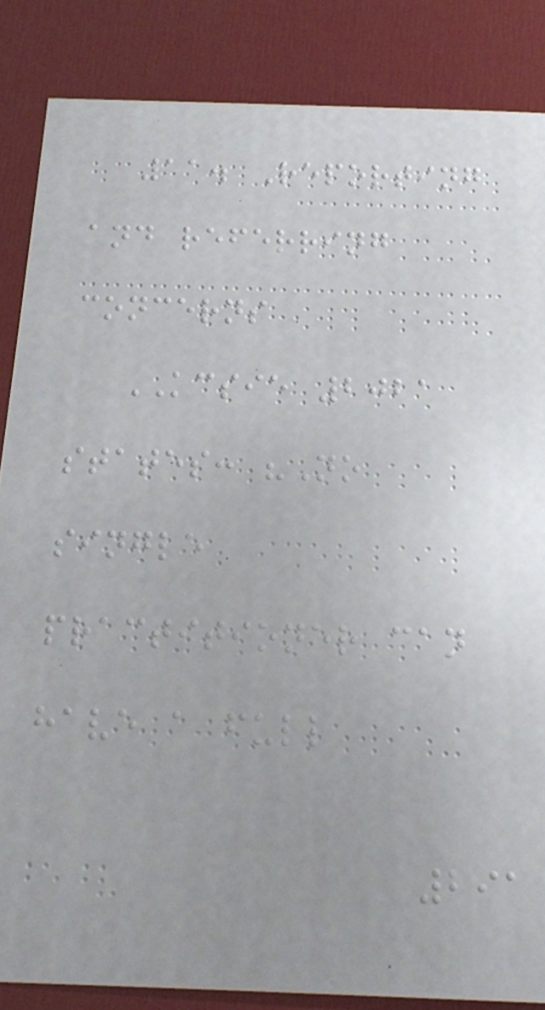11. Reporting
and referring
concerns
KCSIE 2021
states: "No
single
practitioner can
have a full
291
